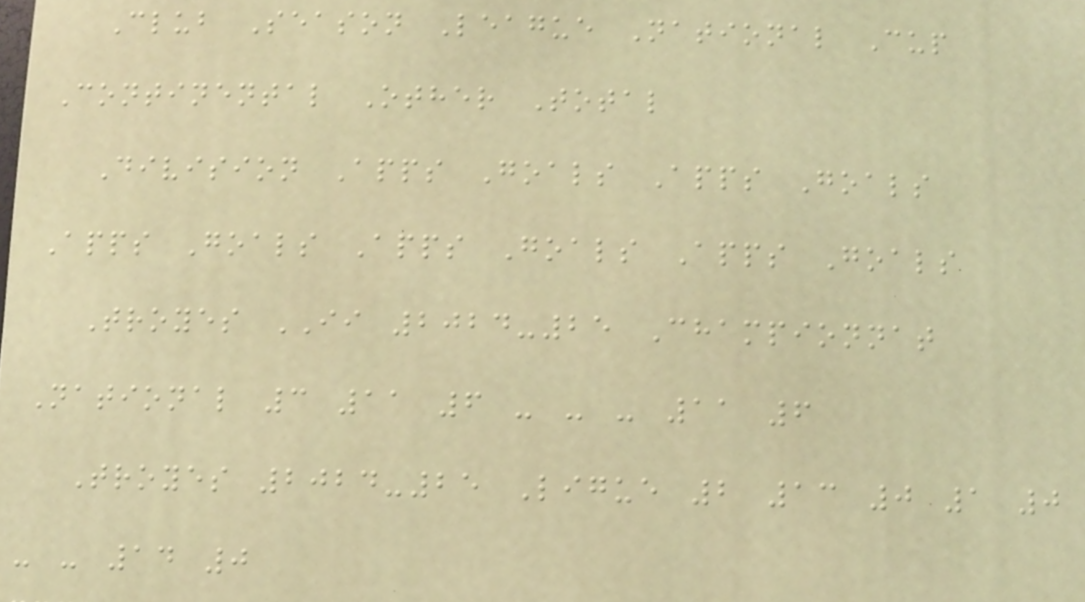Club Season League National Cup
Continental Other Total
Division Apps Goals Apps Goals
Apps Goals Apps Goals Apps Goals
Troyes II 2024-25 Championnat
National 3 11 6 - - - 11 6
Troyes 2024-25 Ligue 2 13 0 1 0
- - 14 0
